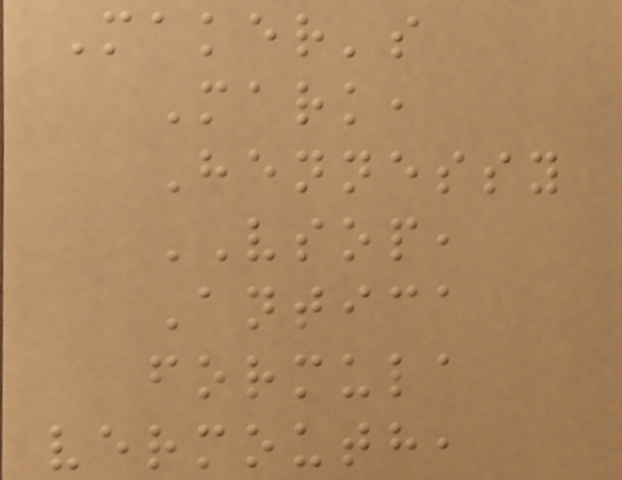Maker's
Mark,
Hennessy
VSOP,
Antica
formula
vermouth,
